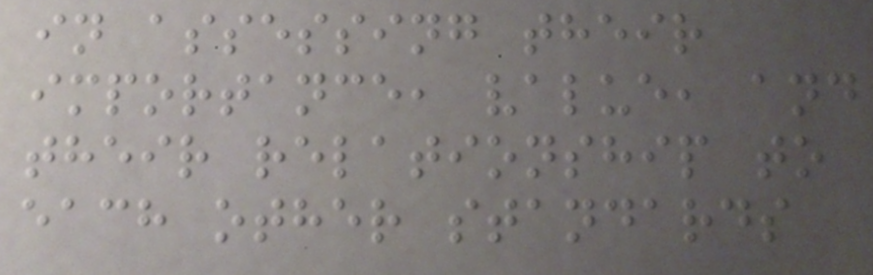in assessing their
importance, value, and
their relationship to
each other standards
